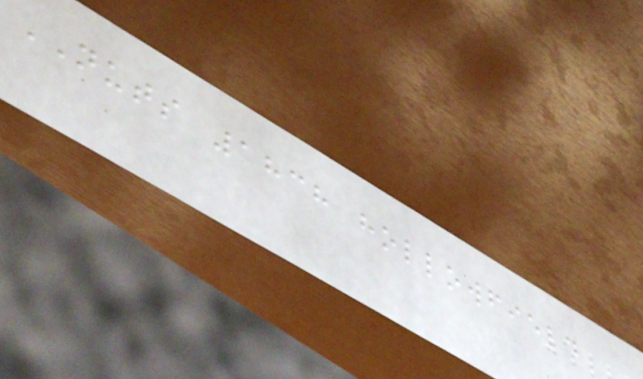NUTS 1838 hollowfield
